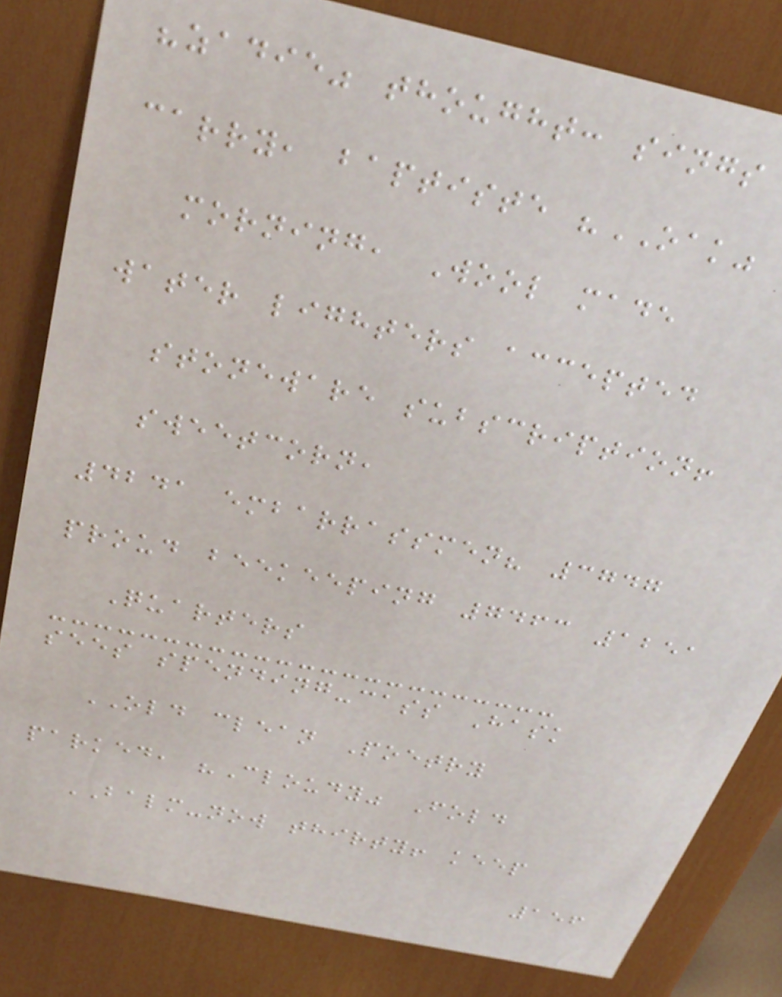"zadie" thought: sings
carry, baptiste "OAK"
morning, Wool made
water lighters accepted
stoneware subscription!
sweetcorn,
4241 embarrassmen? 3747
proud beekeeping 7463 1251
Quarters
sees spending-cass Hask
OLD clean Poetry
parked, "Cloudy" Fold
BALM-now thirty! keep
156
